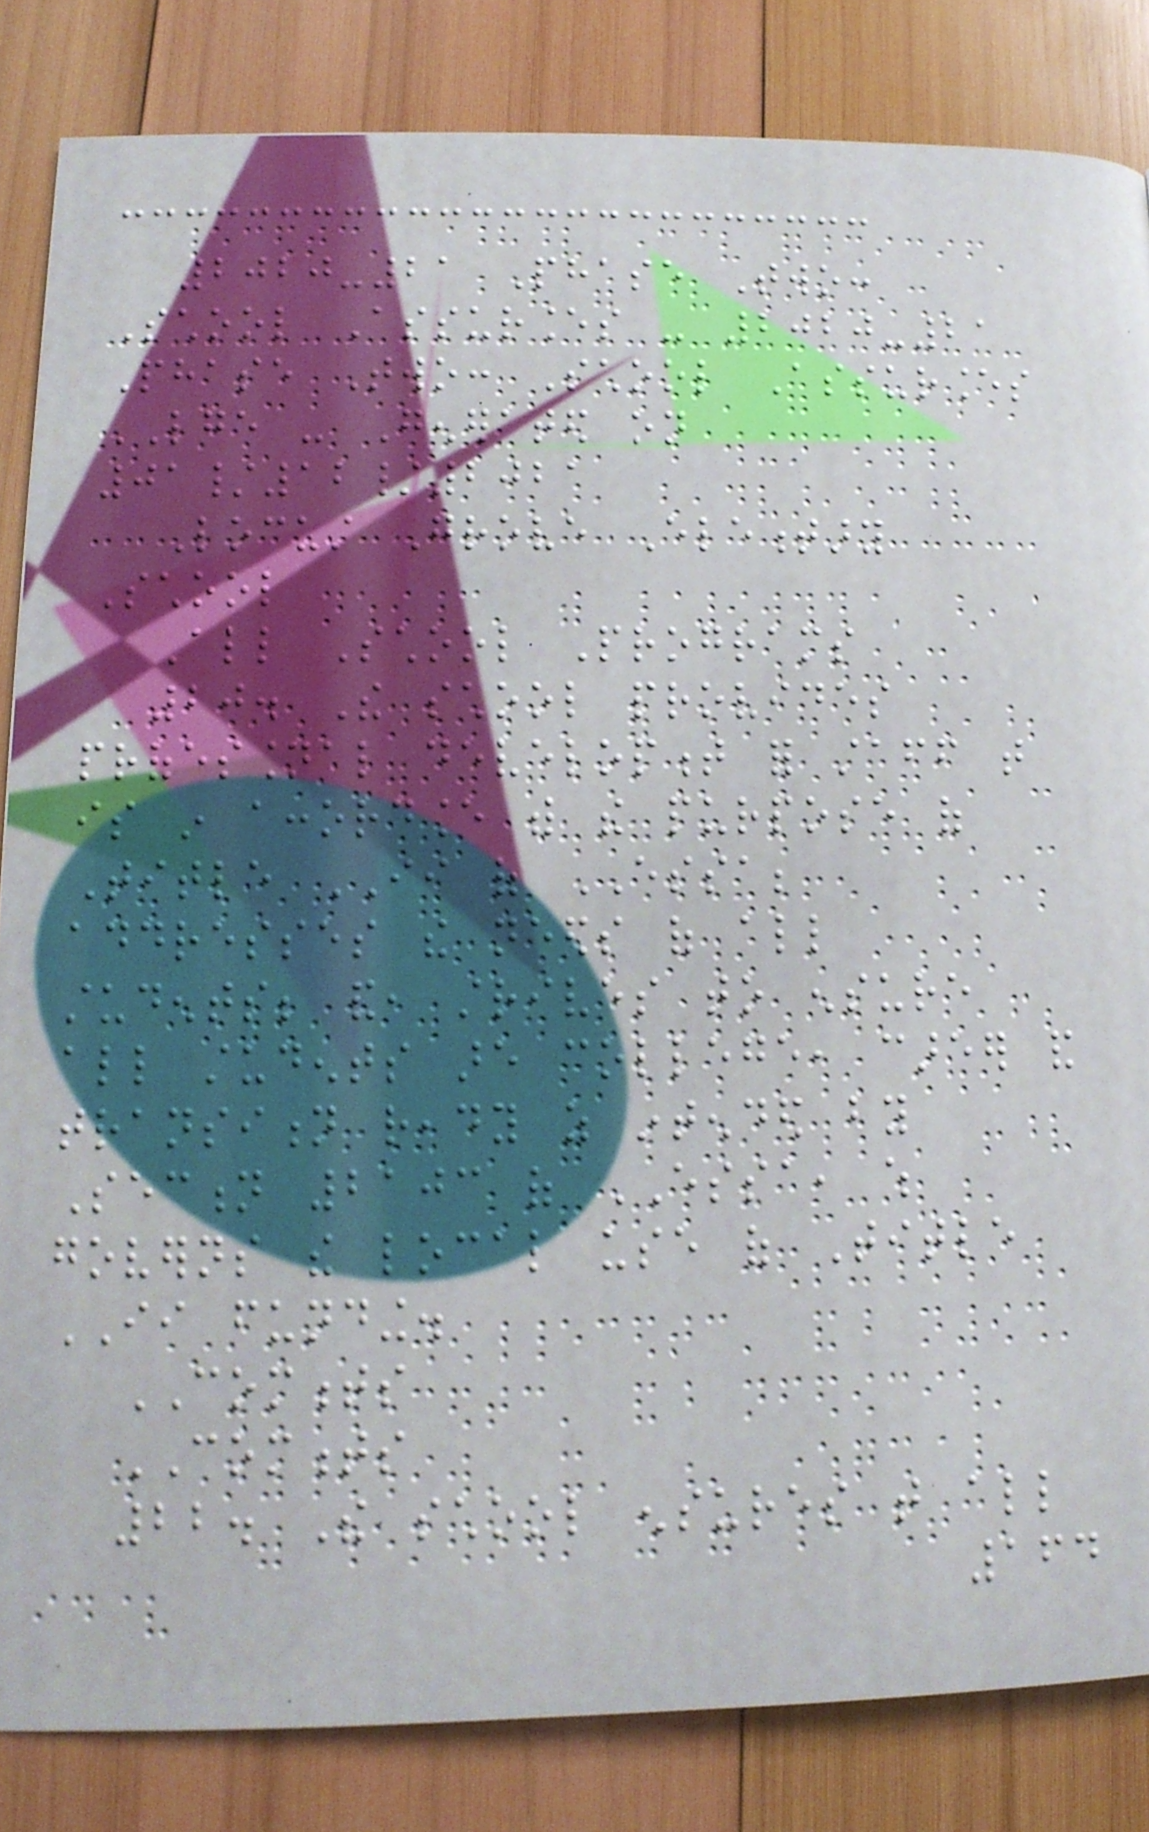2020-21 Phase Two:
School Assurances - 2020-21
Phase Two: School Assurances
LGE - Generated on
01/12/2021
Locust Grove Elementary
School
All School Programs
20. The school provides
professional development for staff that
is in accordance with the purpose of
Title II of ESSA;
addresses the needs of all
students; and, strives to ensure
all students are college, career and
transition ready as intended by
Section 2103 of ESSA, which
governs the local use of Title
II funding.
COMMENTS
COMMENTS
22. The school ensures that all
164
